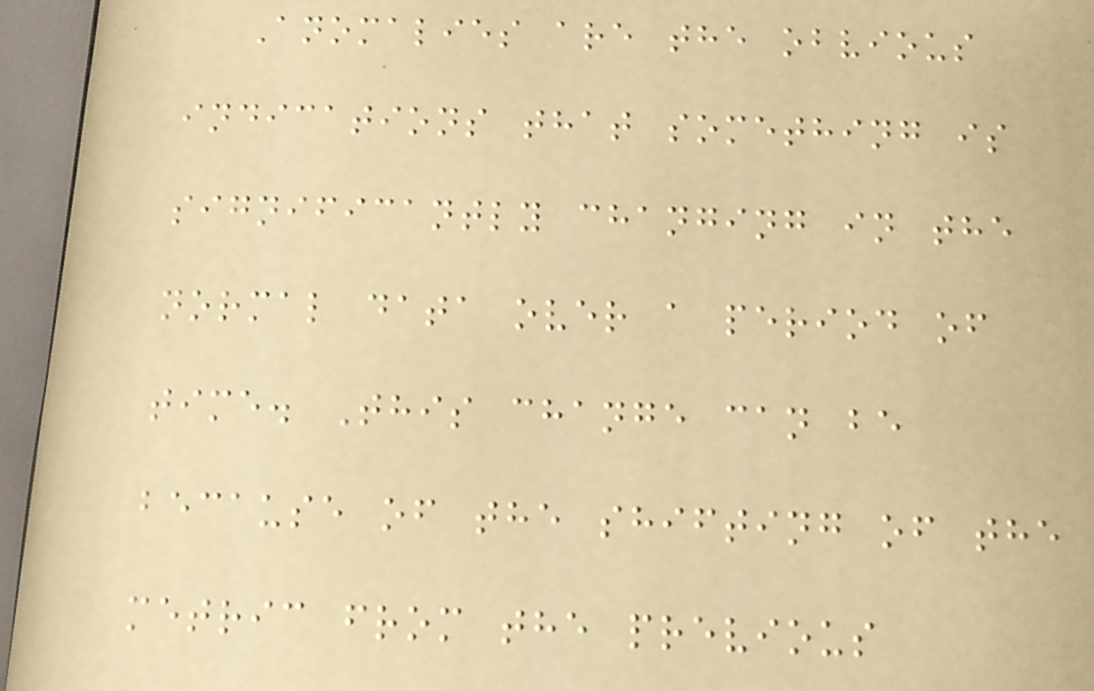Anomalies are the obvious
indications that something is
significantly changing in the
normal data over a period of
time. This change can be
because of the shifting of the
metric from the previous
